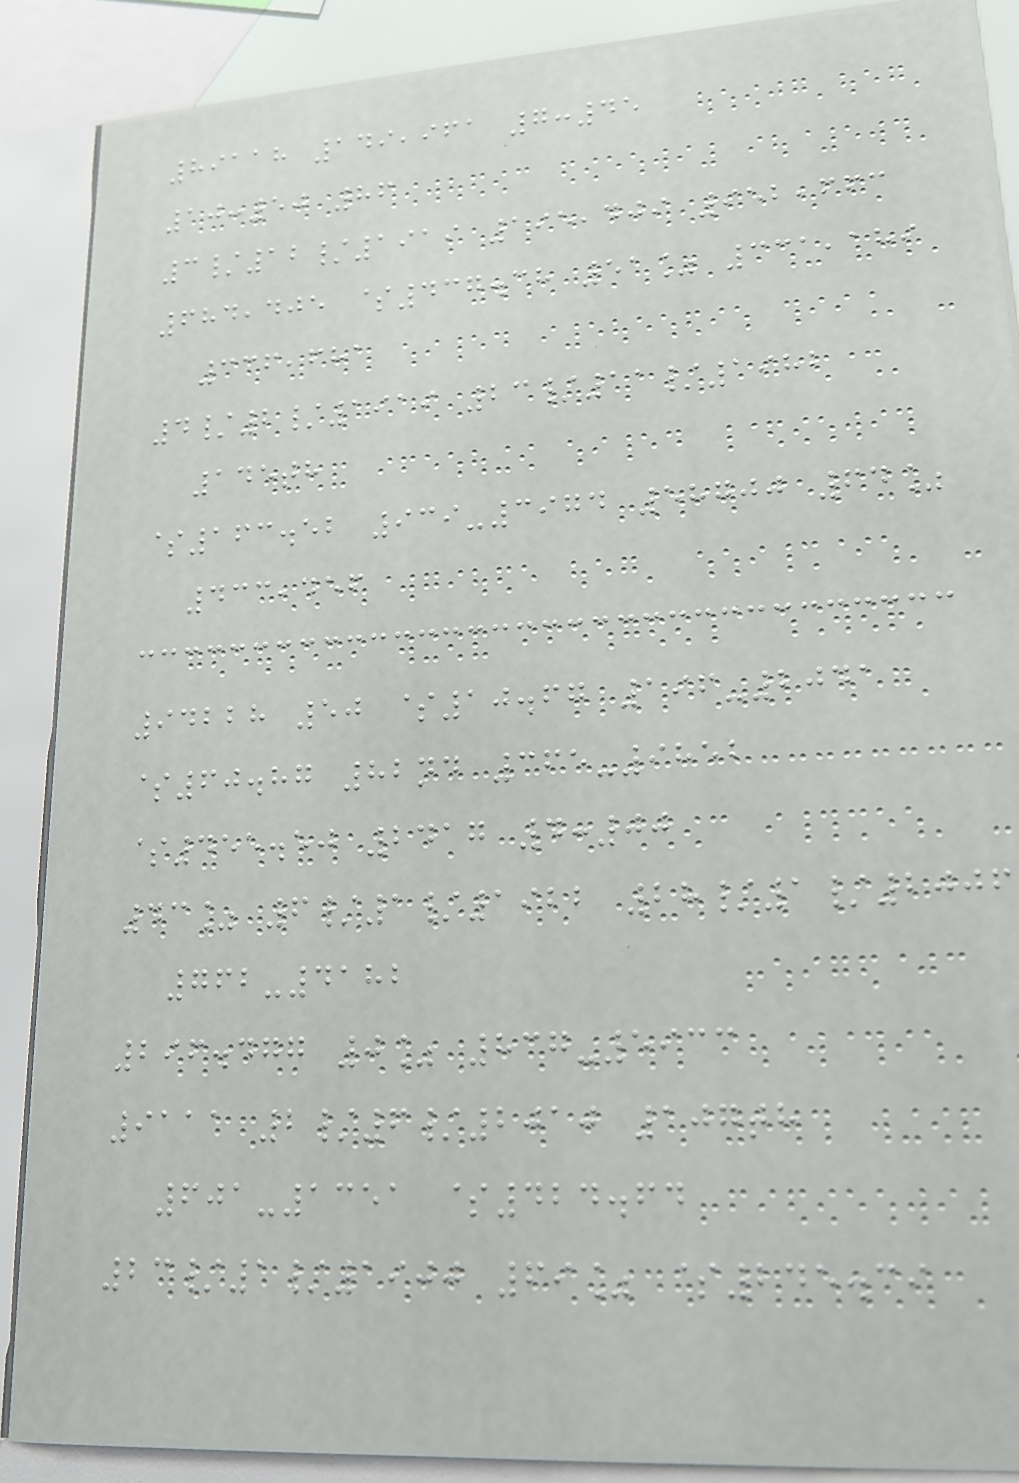89118 149,961 7:45
10:50 86
3/12/1919 195,409 952,663
684,405 $437.38 51% 331,189
336,681
4/2/1919 23/11/1982
145th
$163.52 939-3974 58700 64%
433,456
94228 50 $10.67 196-2041
$60.87 82nd 365-9852
$455.50 2417 4:00
43% 6/1/1922 28/1/2006
762-4182
296.477 0% 837-5933
9111 2/6/2010 107th
601-1351 $424.64
23/1/1900 69% $245.39
